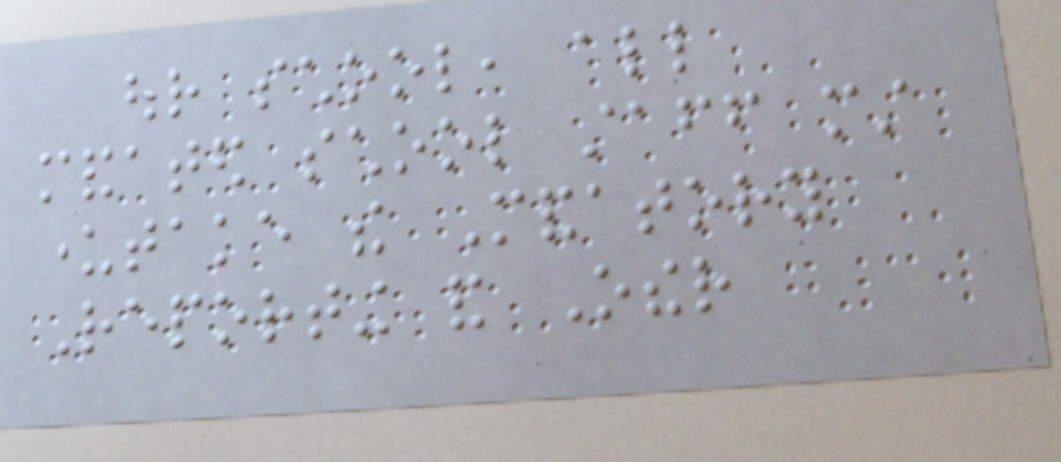our school, all
mandated school staff must
undertake the Mandatory
Reporting and Other
